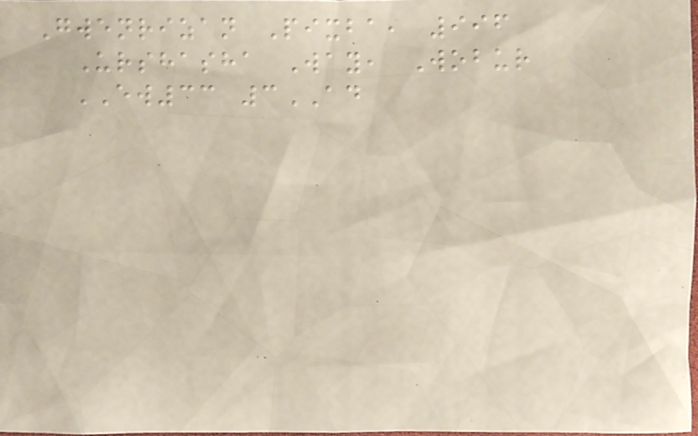Gwenrizan Pixba, 996
Urshasha Way, Wobur
EW33 3AD
